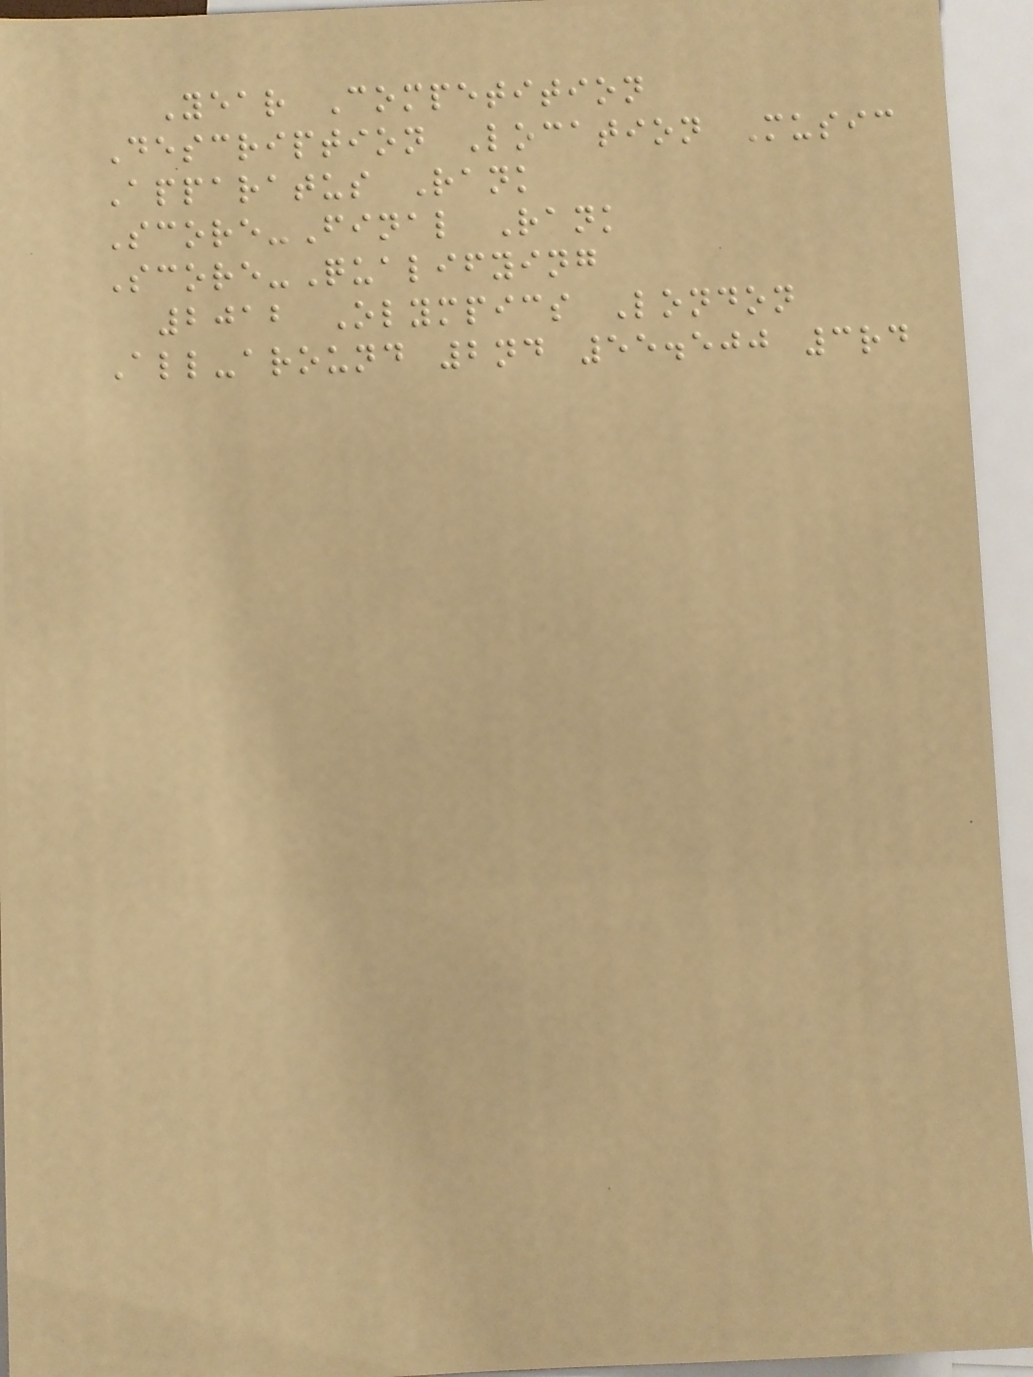Year Competition
Description Location Music
Apparatus Rank
Score-Final Rank
Score-Qualifying
2012 Olympics London
All-around 2nd 55.500 3rd
